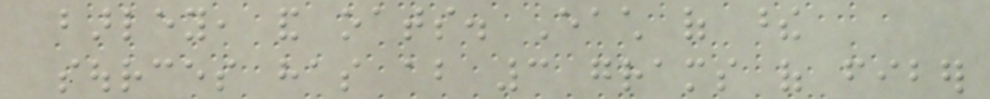barley, and oats. Each of these
sources has about 3 grams of fiber
